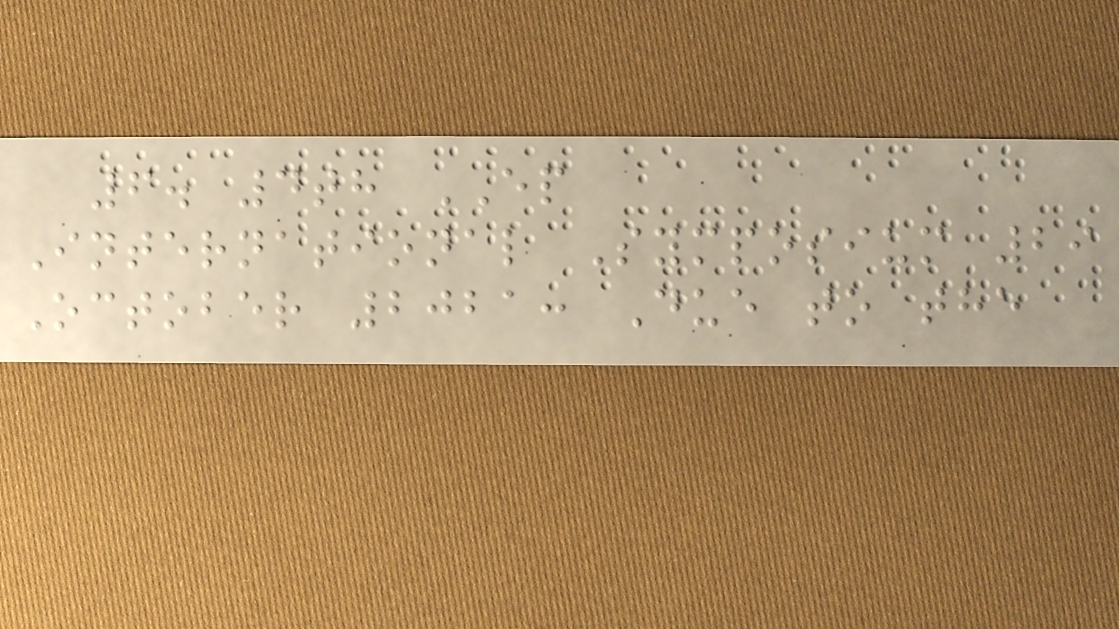6. 4th EP
International Symposium 29
October 2021: Due to the
